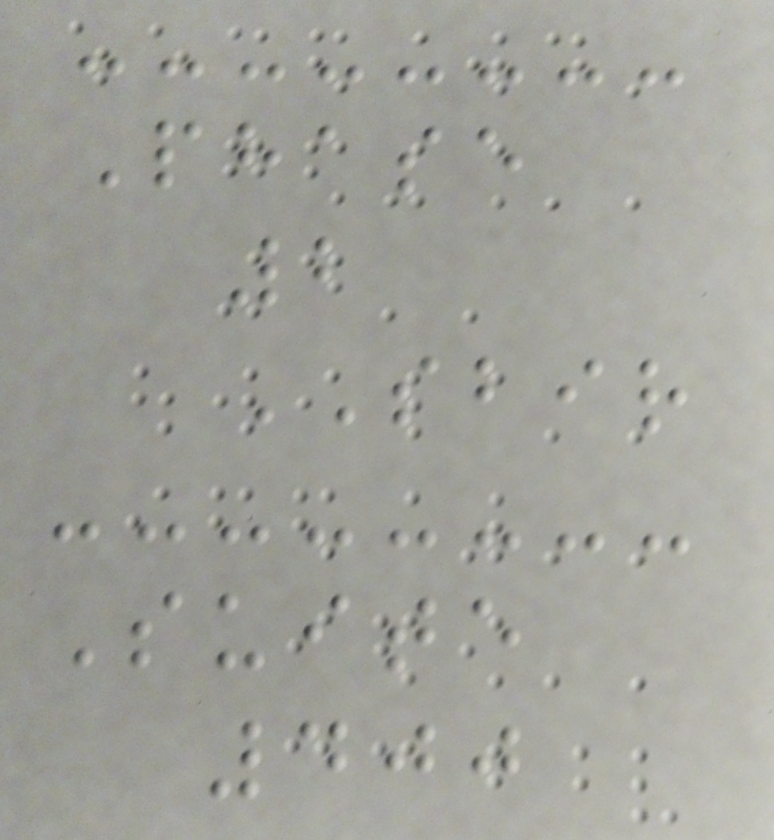Phase
2
SBIR
Suite
400
